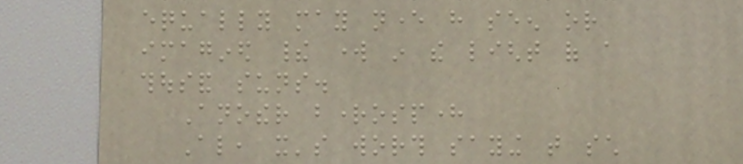equally may never have seen or
imagined their work in the light of a
thousand suns.
Another brightosphere
Also, it's worth saying that such
